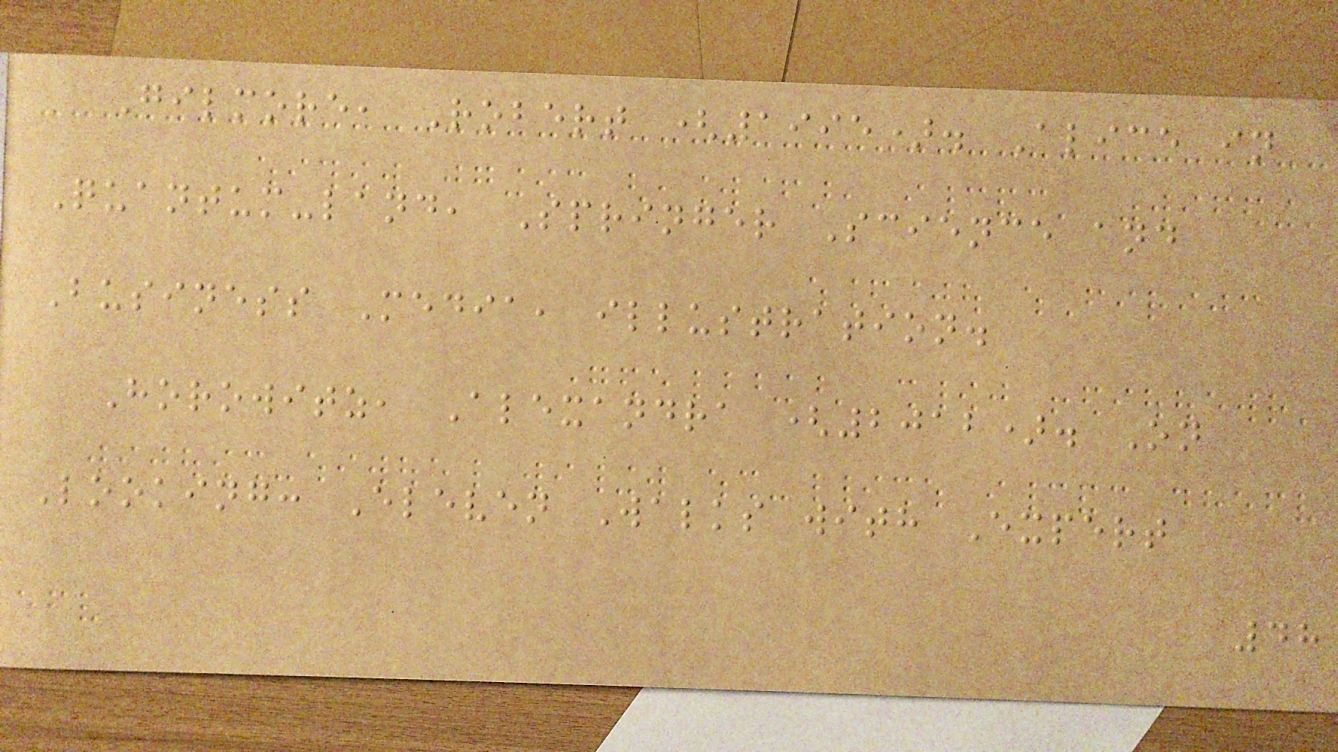Gilmore, Robert (1995). Alice in
Quantum-land, Springer Science and
Business Media, illustration.
Horowitz, Alexandra (2012). On
Looking: Eleven Walks with Expert
48
